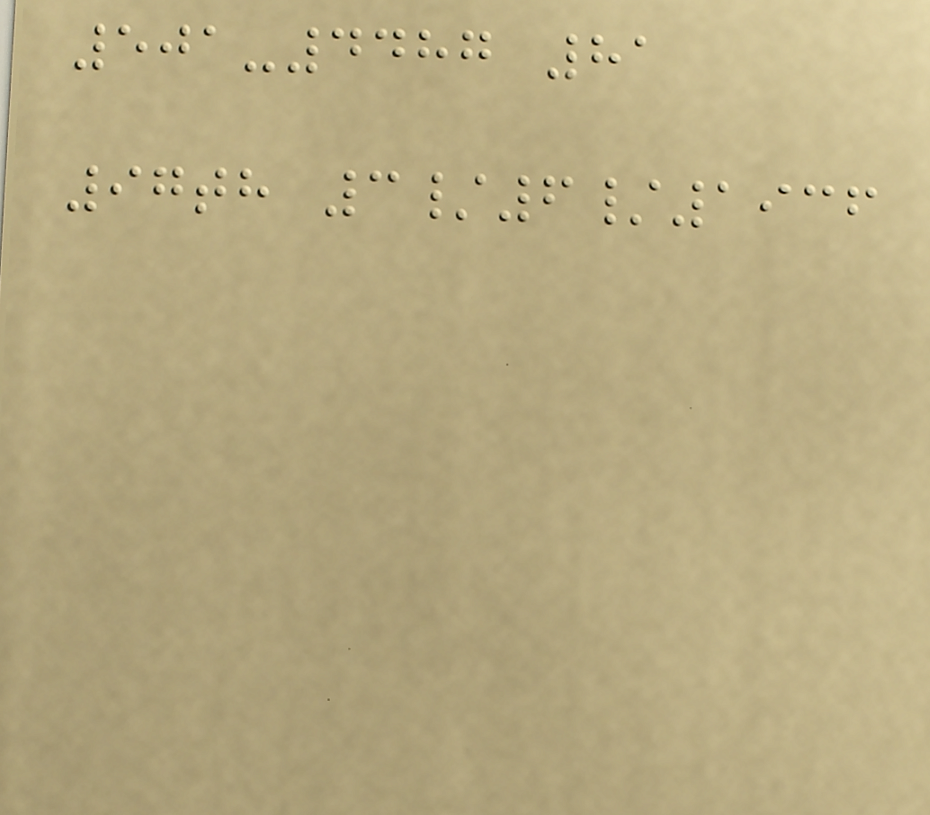501-4487 81
97th 3/6/1936
